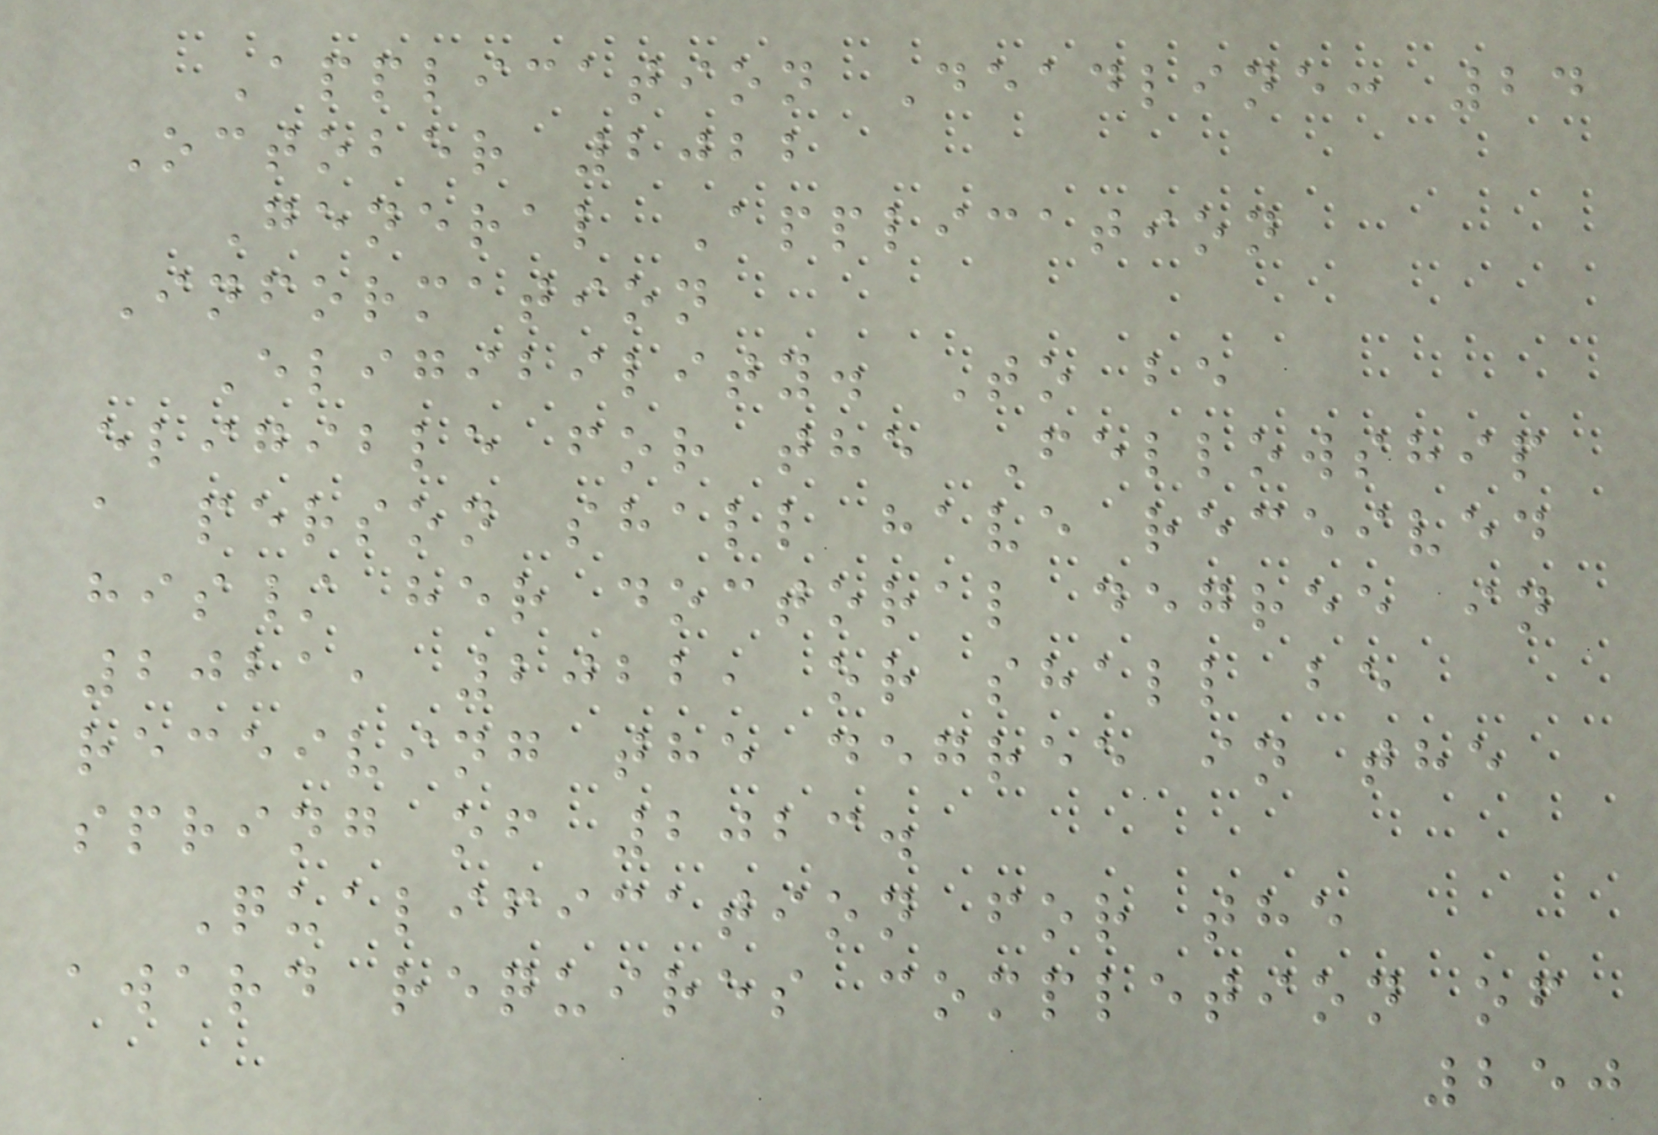Application Deadline: 24
October 2022
General Application
Information
Eligibility. To be
eligible for the Fellowship
a person shall have received
his/ her doctoral degree in
2021, 2022, or shall be
receiving the degree in the
spring of 2023.
Qualification for the
award requires completion of
250
